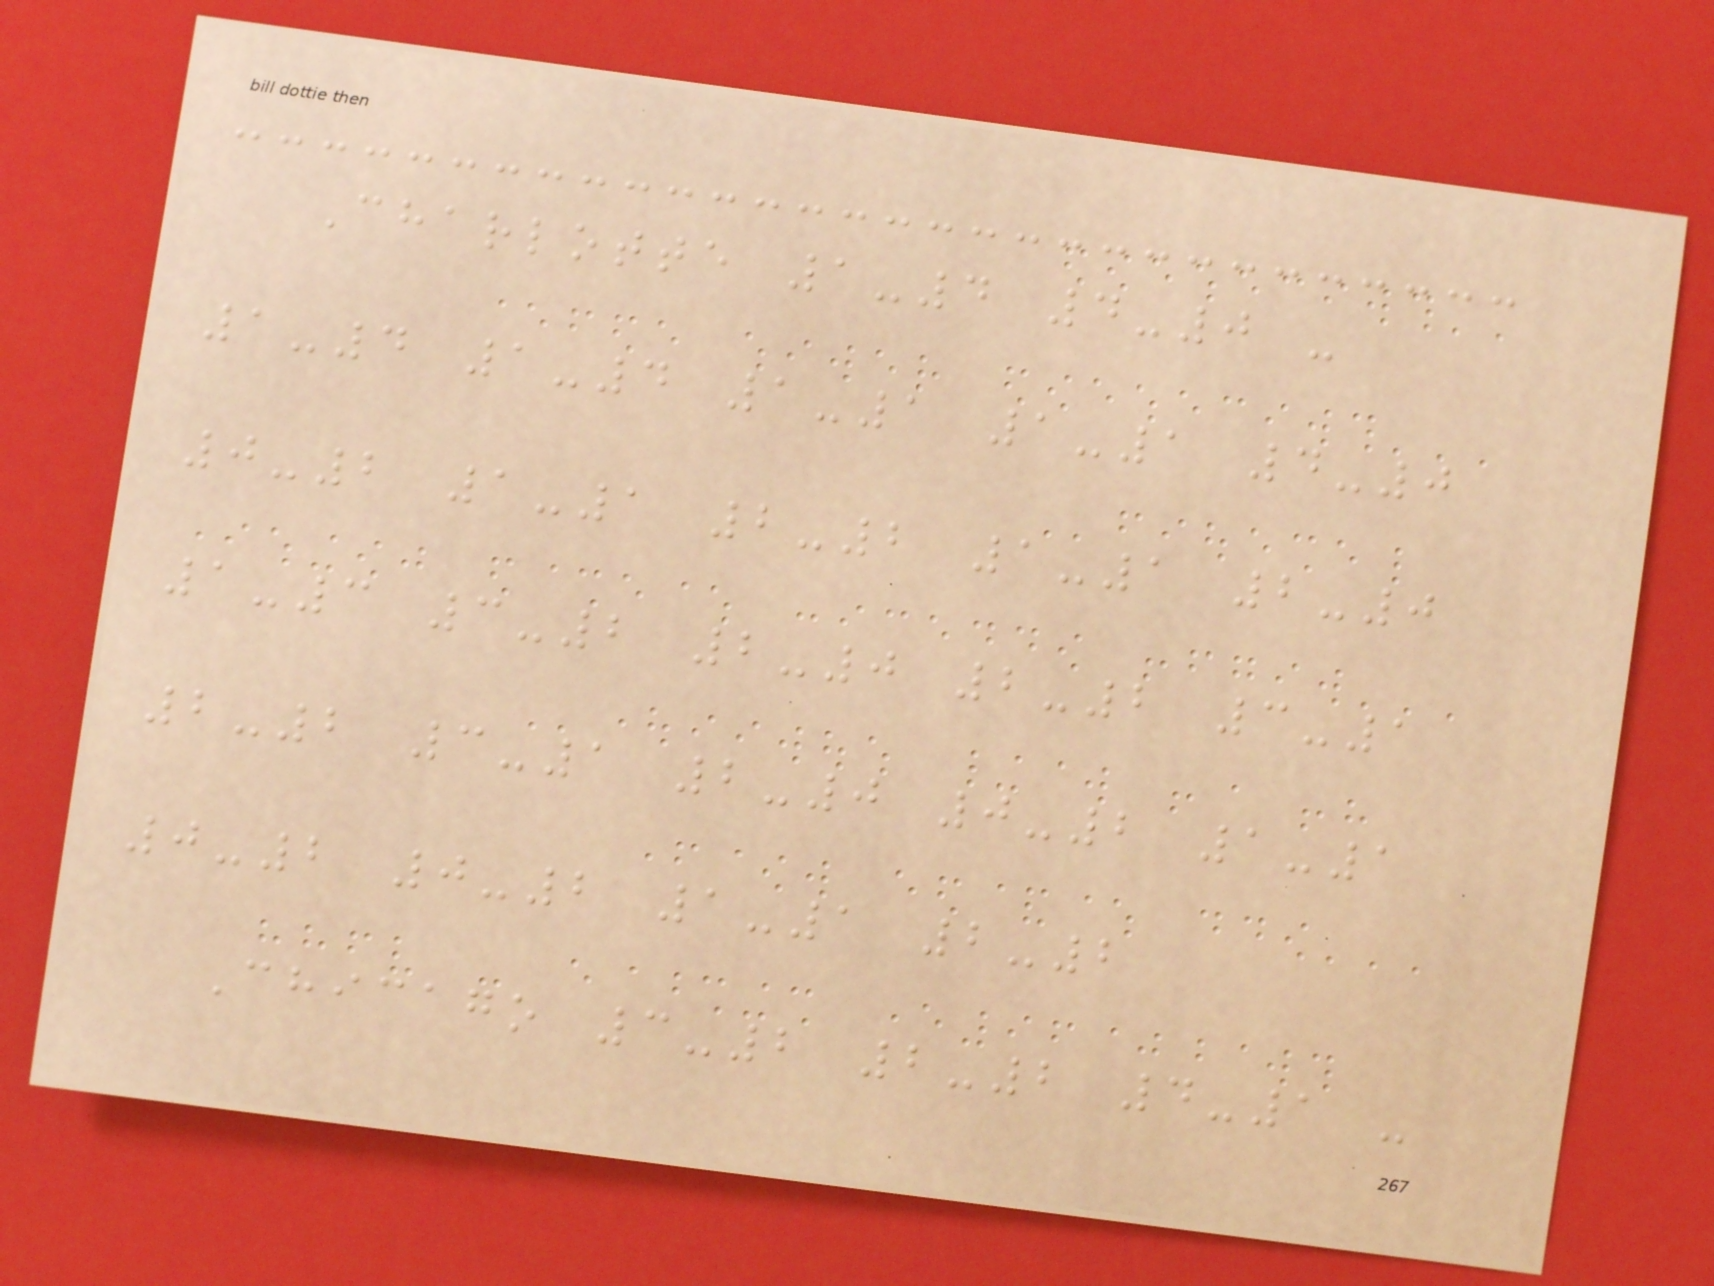Charlotte 1-4 4-0 -
1-4 1-4 1-1 1-1 4-0
0-2 1-1 2-2 1-1 2-0
1-3 3-2 2-0 2-2 3-1
2-2 3-1 2-0 0-2 1-1
0-2 0-2 1-1 2-2
Chicago 3-2 2-2 4-1 -
